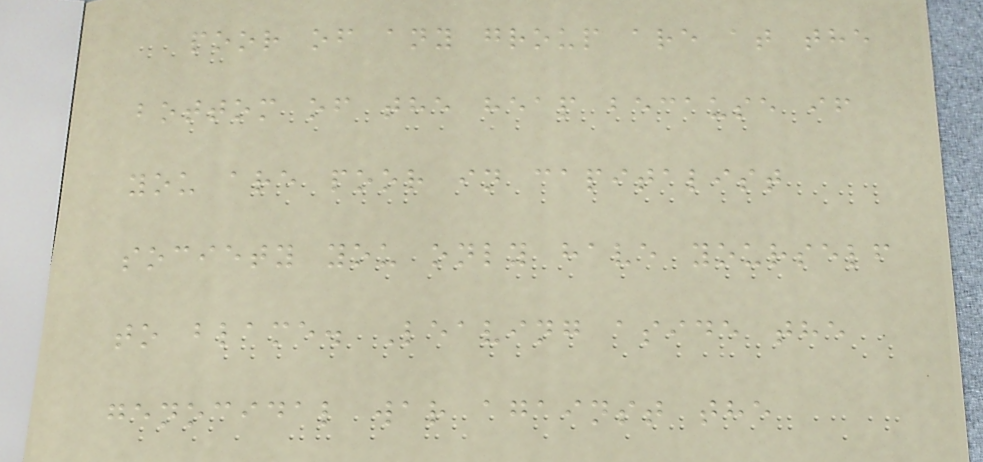poor of any group are at the
bottom of the heap because if
you are poor in capitalist
society you only have yourself
to blame. Leaving aside the
genocidal war against the
